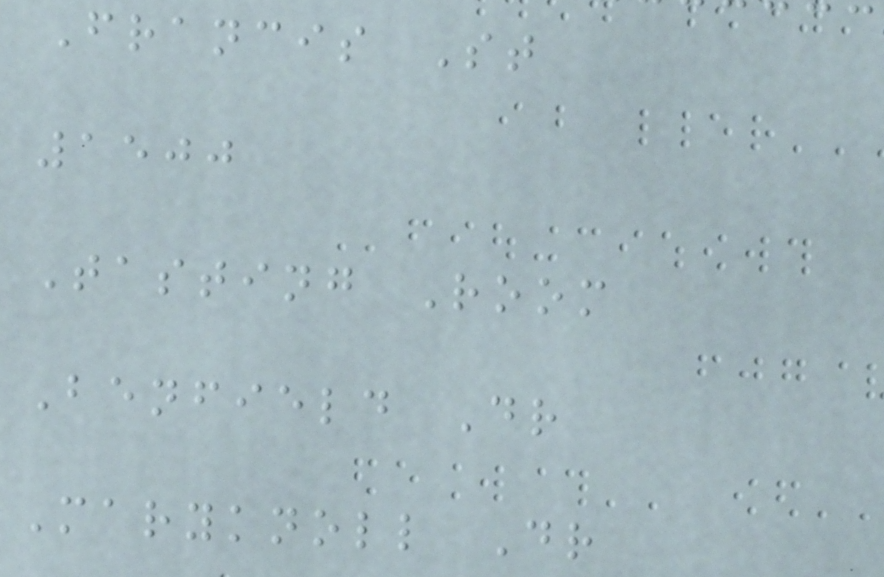Francis St
1500
Tasting Room
Benfield Dr
Maryknoll Dr
